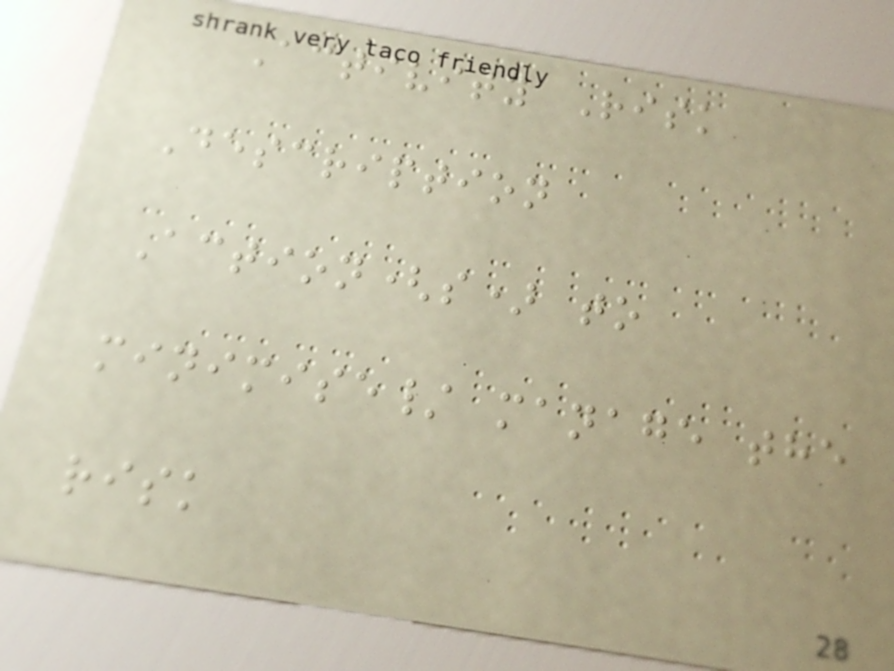Activity Risk
Description
Action(s) to
minimise/ manage the
risk
